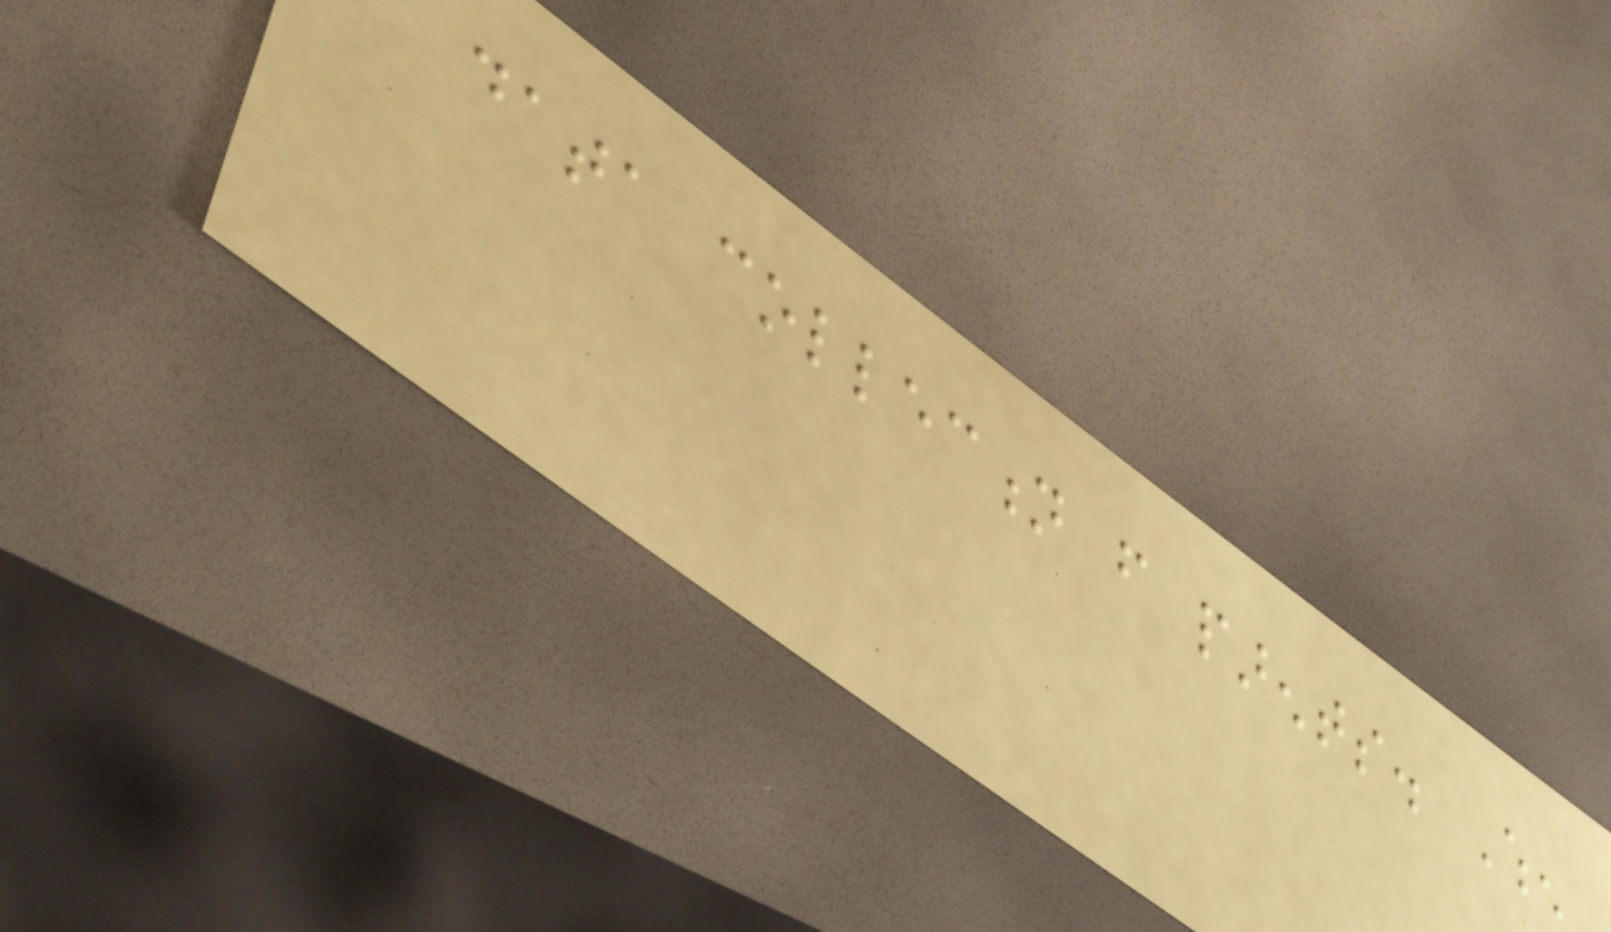data collection from parents. When
